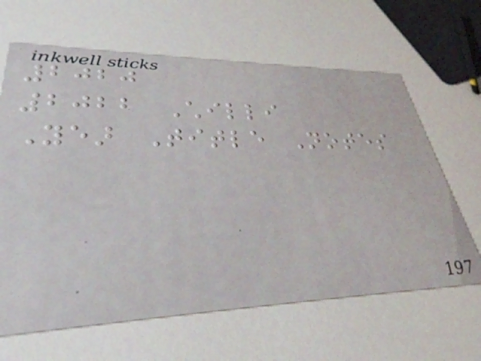2020
2022 Chilli
Year Title Notes
